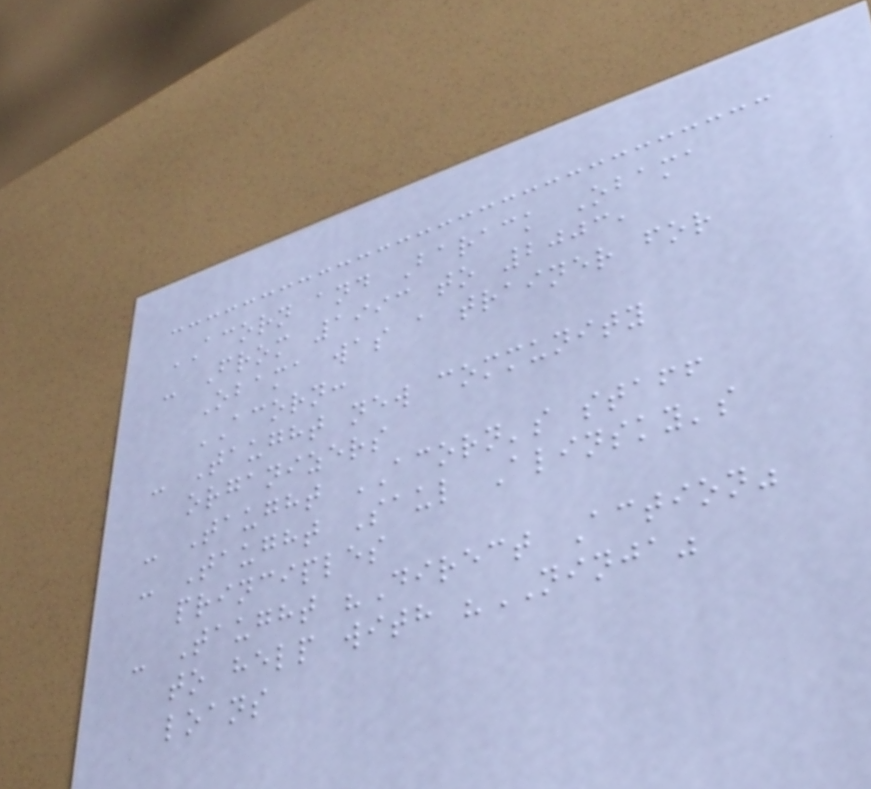ACORN and Barack Obama
- From 1993 to 2003,
Obama was a trainer for
ACORN:
- Taught new community
organizers
- Taught ACORN's staff
- Taught Saul Alinsky's
principles
- Taught "Direct Action"
to help with "NINJA"
loans
